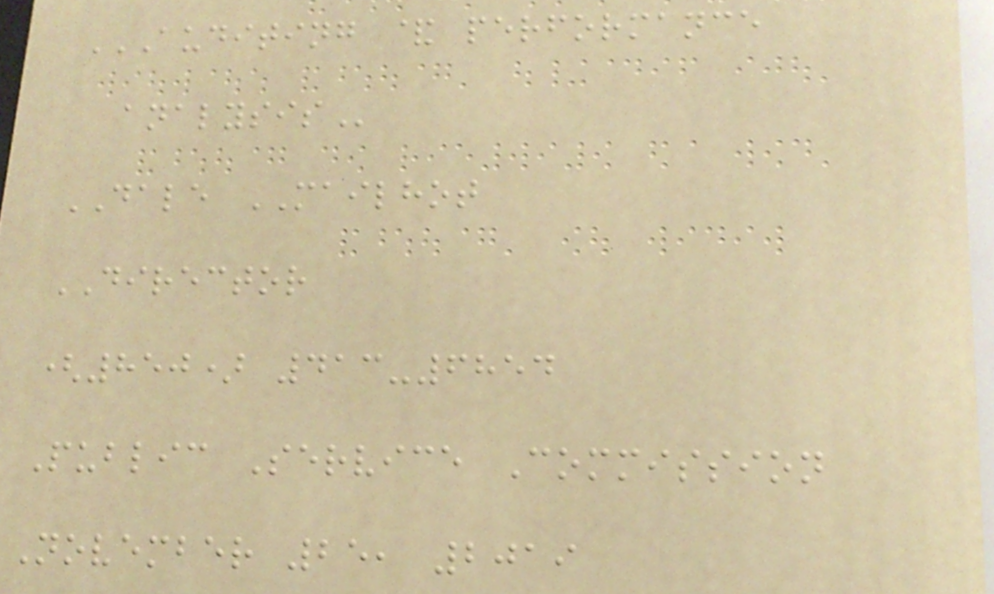AUDITING & PERFORMANCE
ANALYSIS
DALE MAILHOT
DIRECTOR
(850) 413-6854
Public Service Commission
November 25, 2019
